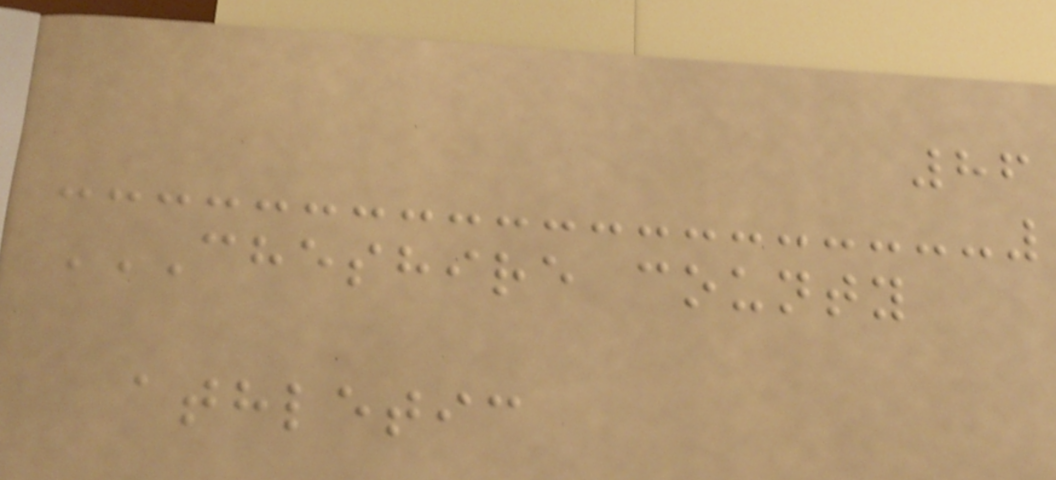86
CHESHIRE COUNTY
ATHLETIC
